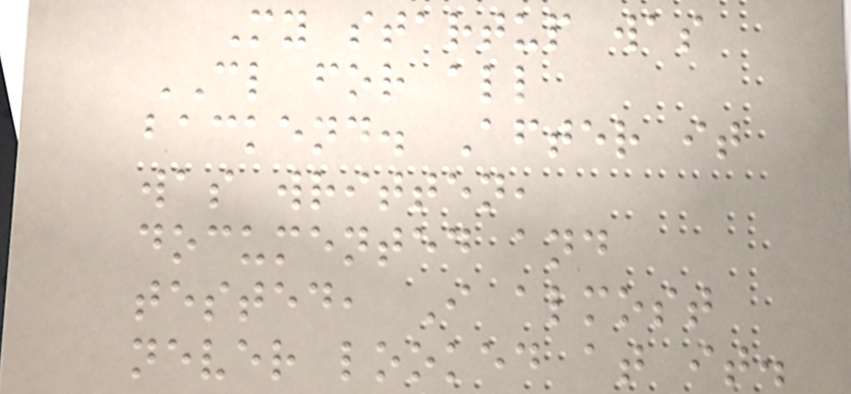My startup was
CL for all
backend. After it
was written,
documented and
tested, I almost
never looked at it.
